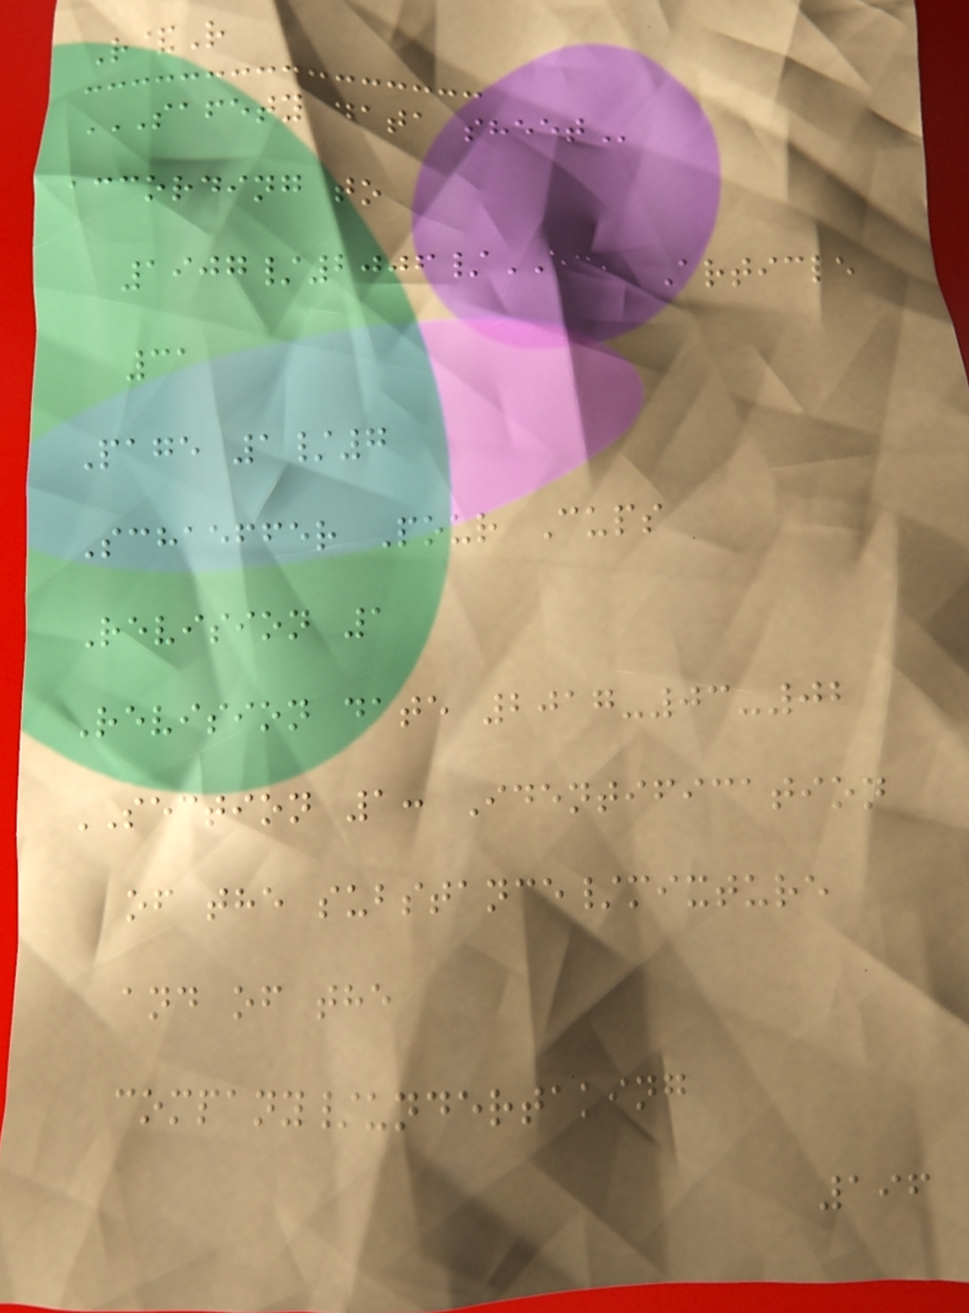R&R
SAFETY DATA SHEET
according to
1907/2006/EC, Article
31
Page 1/7
Schaeffer Pour Cups
Revision 1
Revision date 2017-03-02
SECTION 1: Identification
of the substance/mixture
and of the
company/undertaking
196
